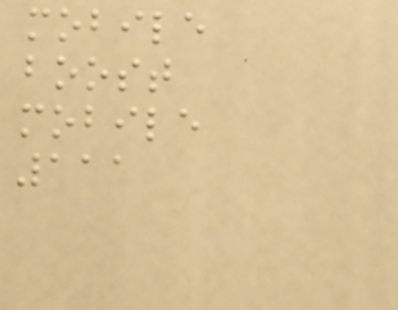mobile
boost
mobile
111
